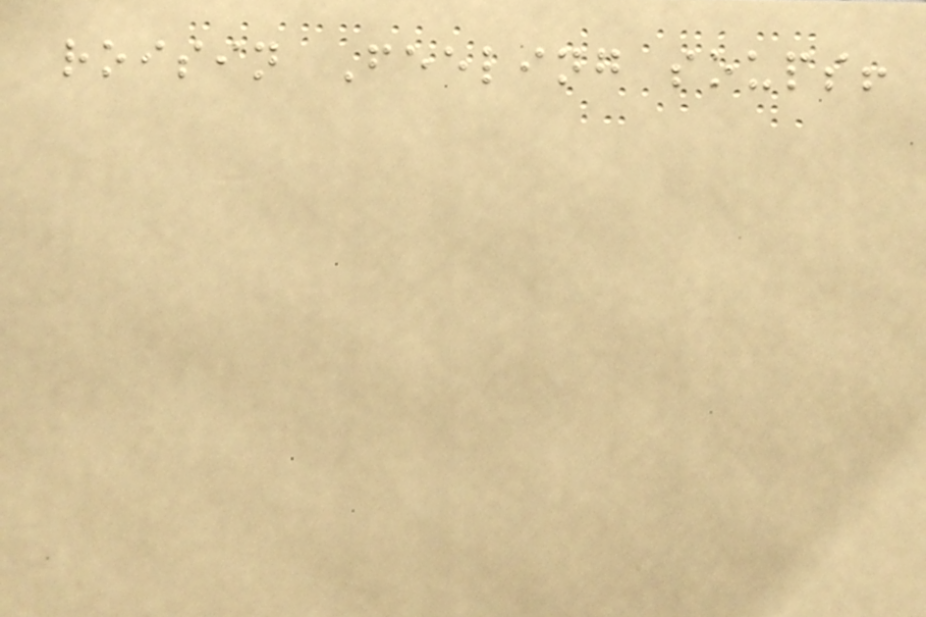roisin Feeling soups!
